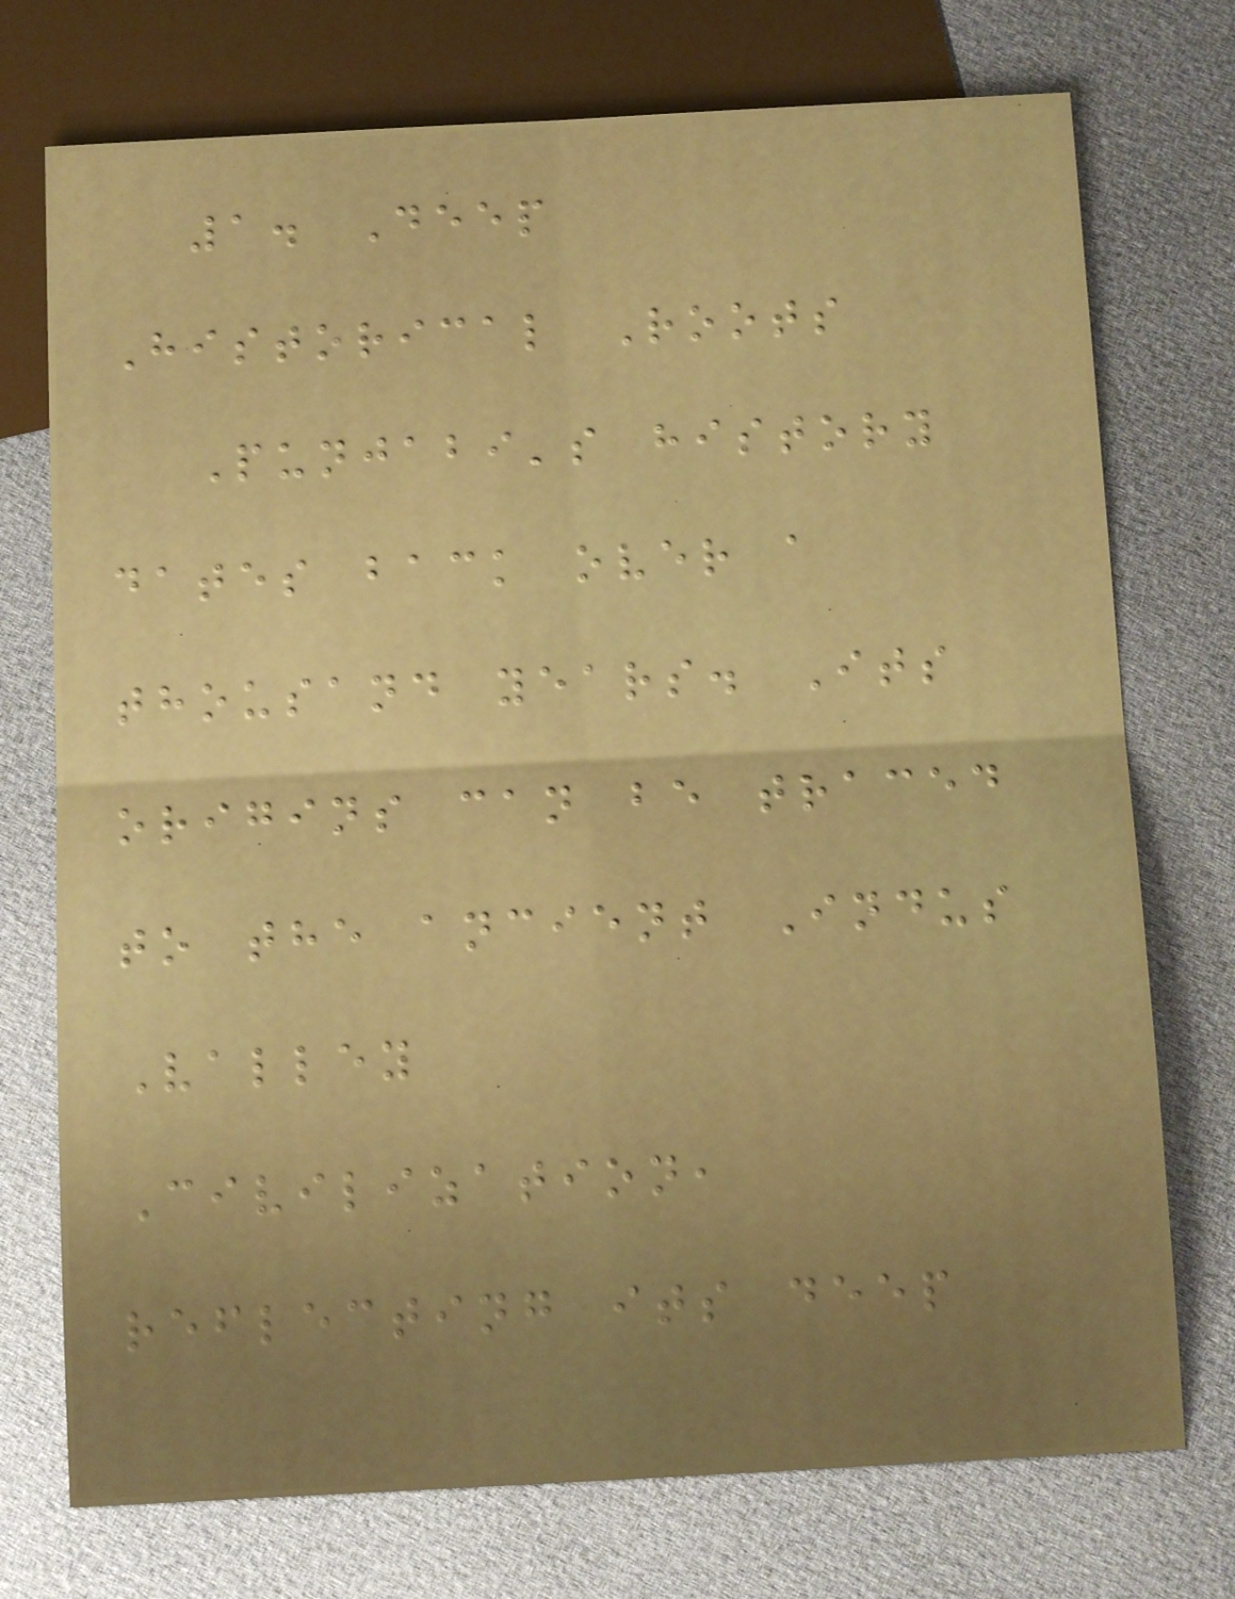1. Deep
Historical Roots
Punjabi's history
dates back over a
thousand years. Its
origins can be traced
to the ancient Indus
Valley
Civilization,
reflecting its deep
